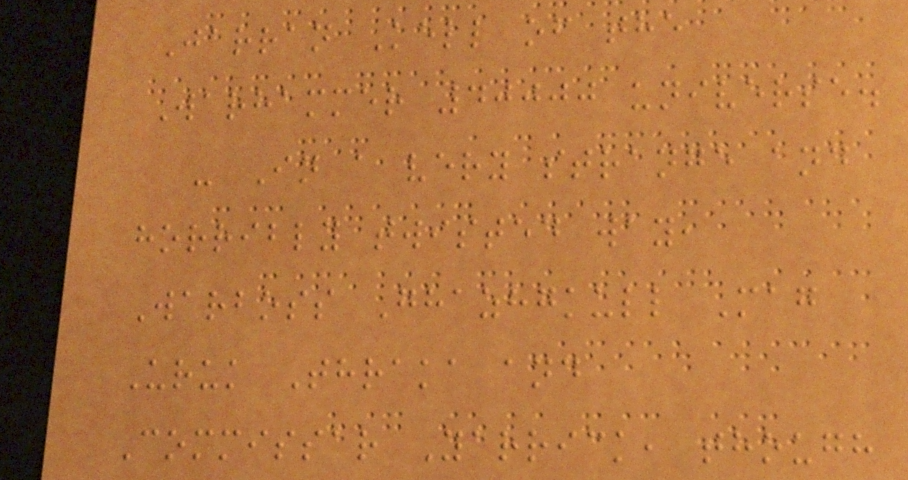Jarran Kell of the
Warhammer 40000 universe.
- In a very strange and
horribly twisted way,
Warboss Ghazhgkull Mag
Uruk Thraka and
Commissar Yarrick, though
